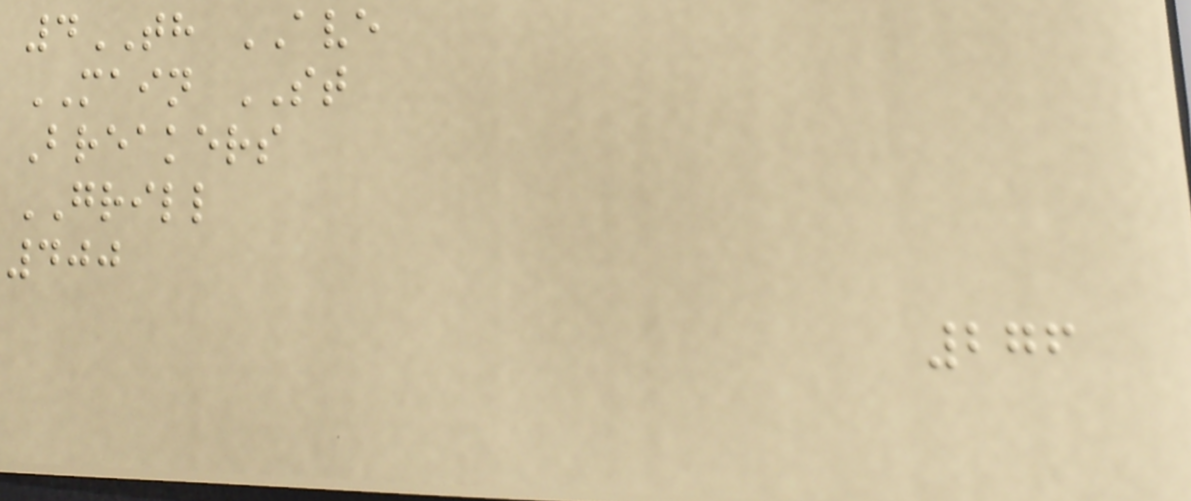4TH AVE
MAIN ST
Breakers
GRILL
400
276
